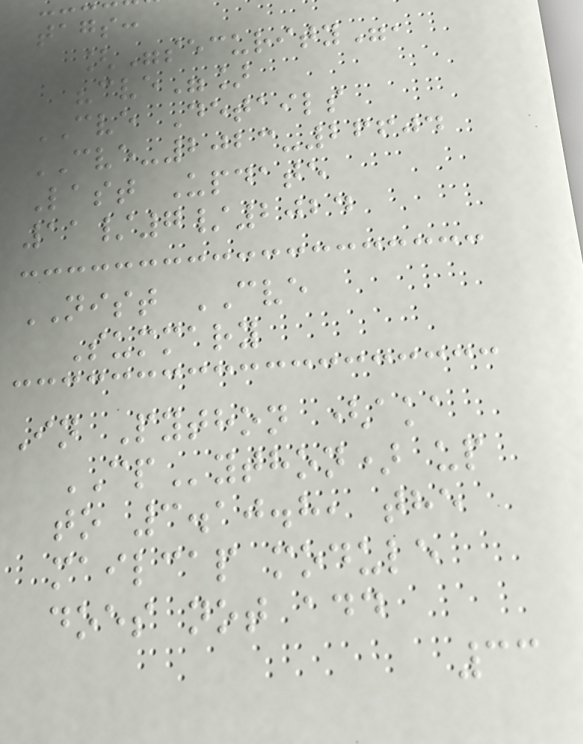tags:
["security",
"cve"]
CVE Details
CVE-2023-26604
Last Update
11/7/2024
NIST CVE
Summary
In Python (aka
CPython) up
to 3.10.8, the
mailcap module
does not add
33
